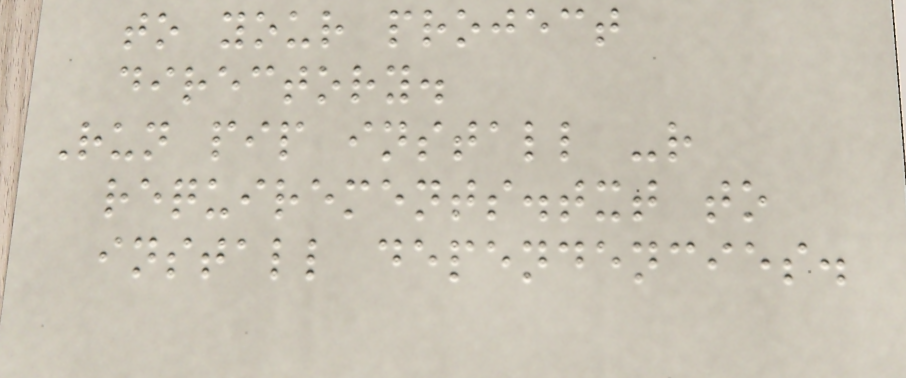to your project
directory.
Run pip install -r
requirements.txt to
install dependencies.
